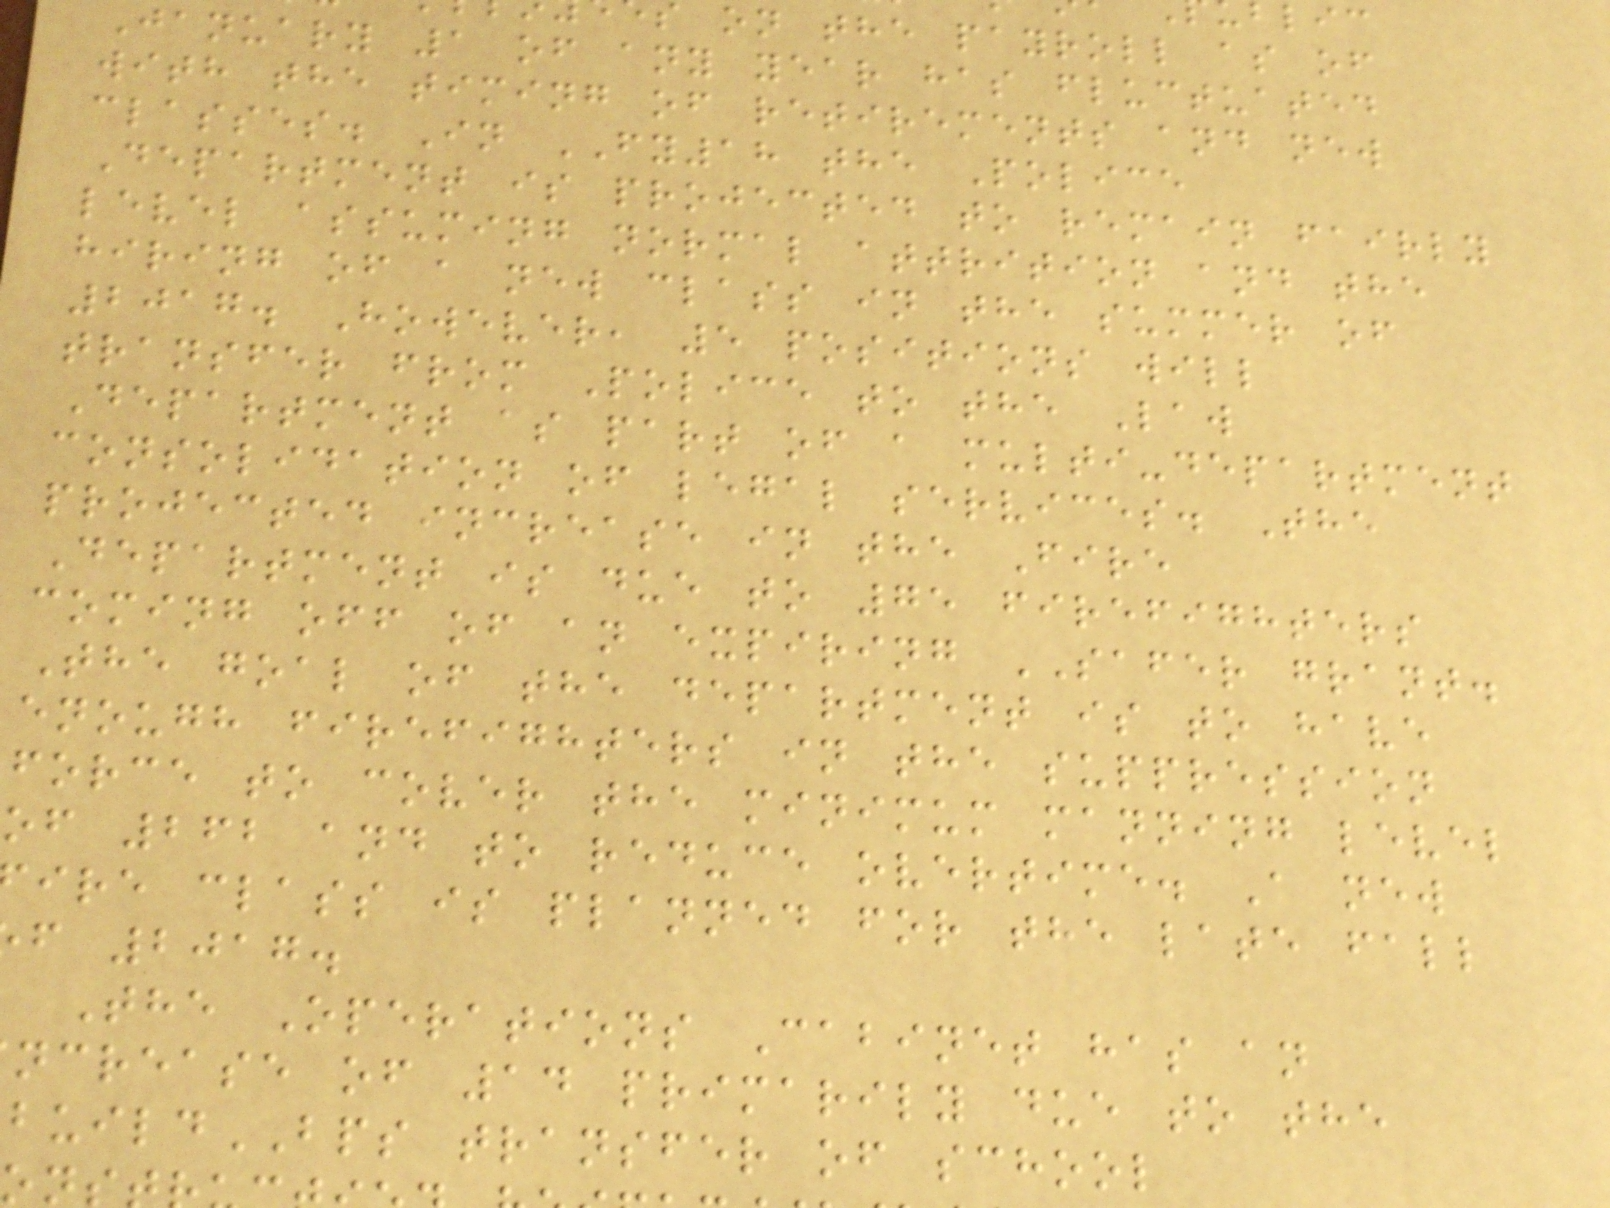on the payroll as of
January 1 of any year has fluctuated
with the timing of retirements and new
classes. In FY18 the Police
Department is projected to remain fairly
level assuming normal attrition and the
hiring of a new class in the summer of
2017. However, 5 positions will
transfer from Police to the Law
Department as part of a multi-department
consolidation of legal services. The
projected increase in the Fire
Department is due to 75 firefighters
coming off of an expiring SAFER grant.
The goal of the department is to have
enough firefighters in the suppression
force to cover the minimum manning level
of 262 and to reduce overtime. A new
ire class is planned for the late fall
f 2017.
The Operations Cabinet has an
ncrease of 14 primarily due to the
uildBPS transfer of school
